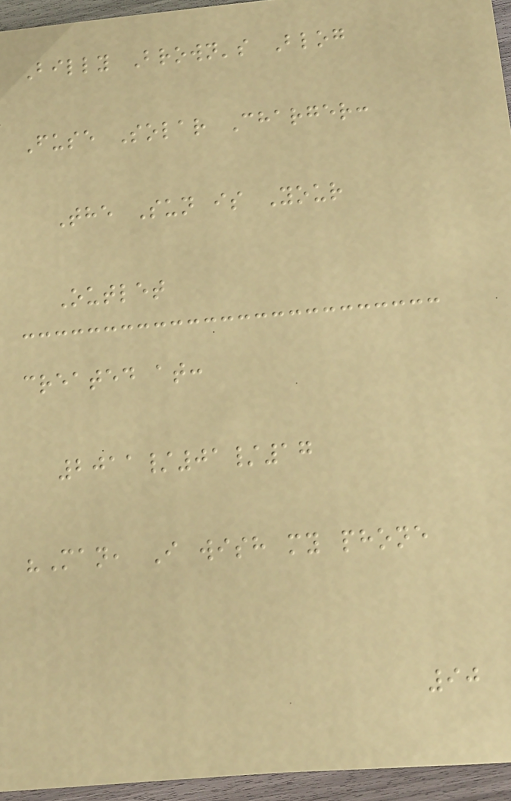Billy Brown's Blog
Fuse Solar Charger:
The Sun is Your
Outlet
created at:
2011/01/17
"Man, I wish my phone
90
